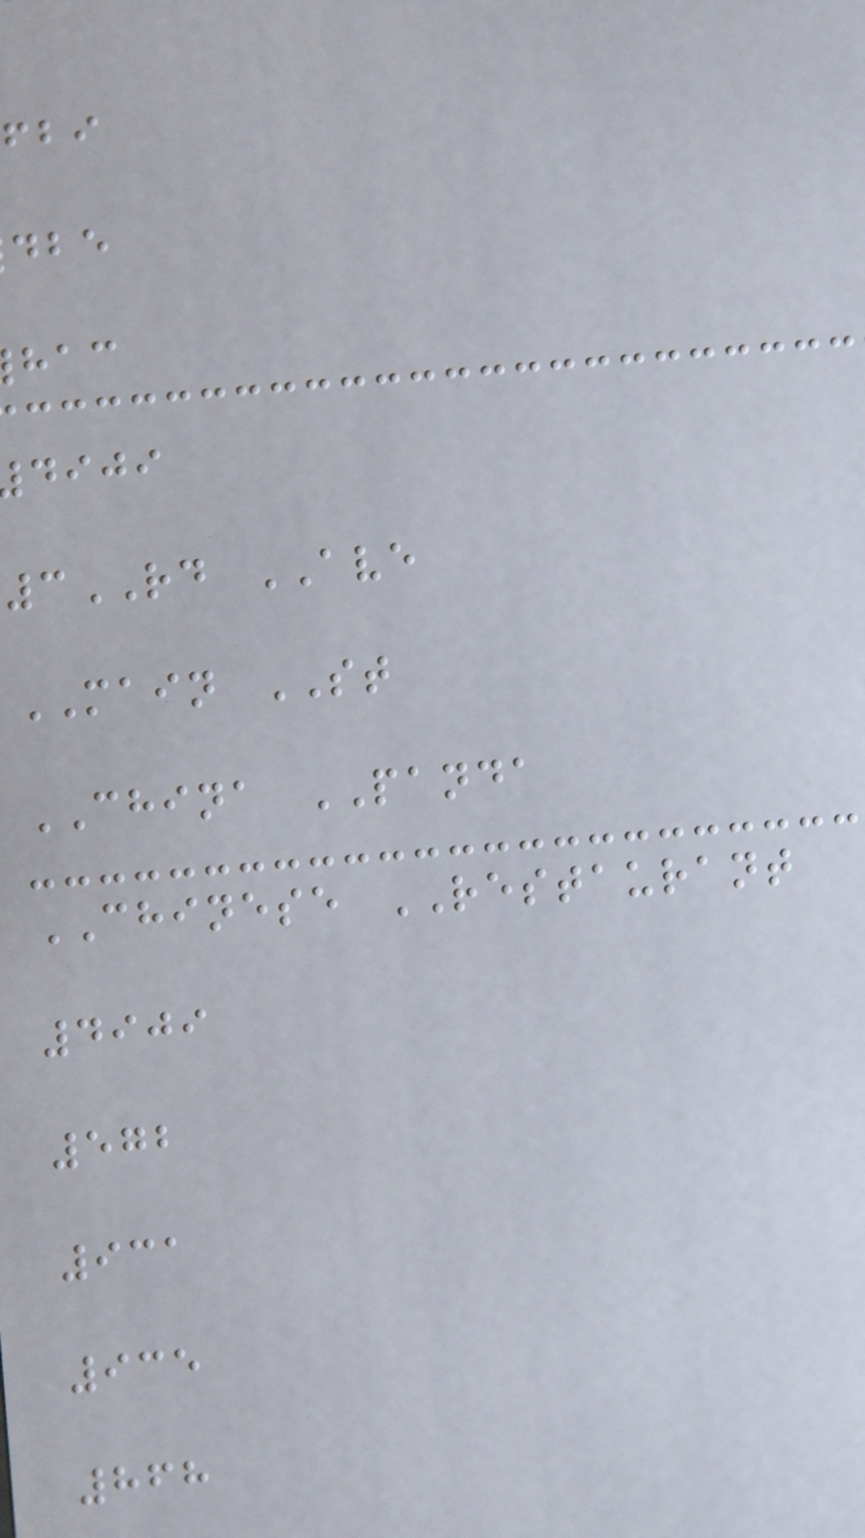diji
3RD AVE
MAIN ST
CHINA PANDA
CHINESE RESTAURANT
4909
572
931
935
868
